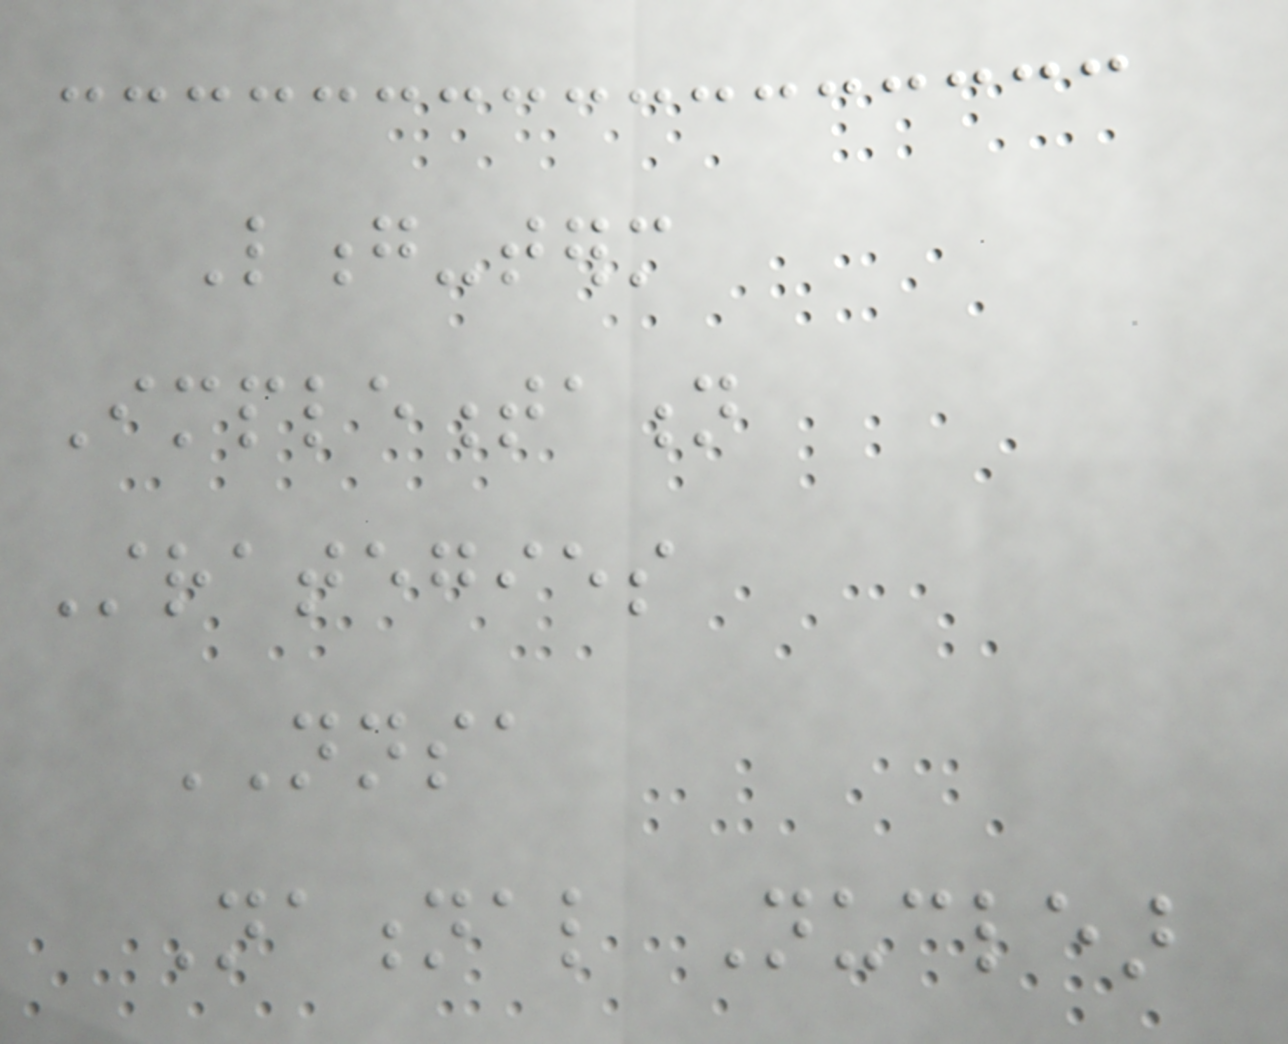Long-term
Implementation
Strategies
NNSA
National Nuclear
